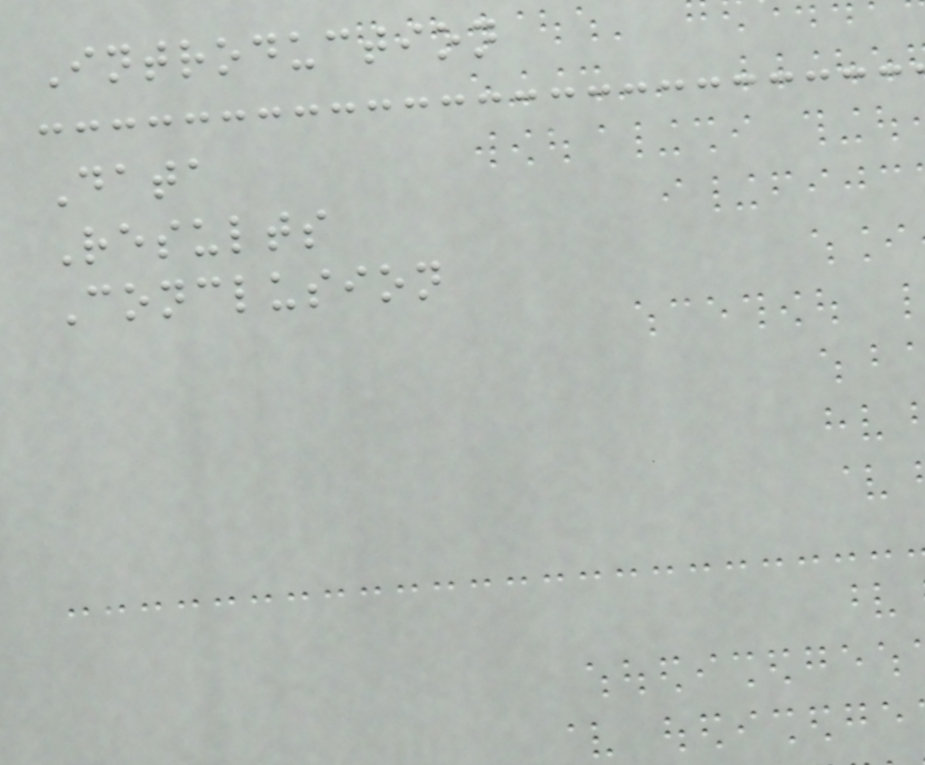Introduction
Data
Results
Conclusion
